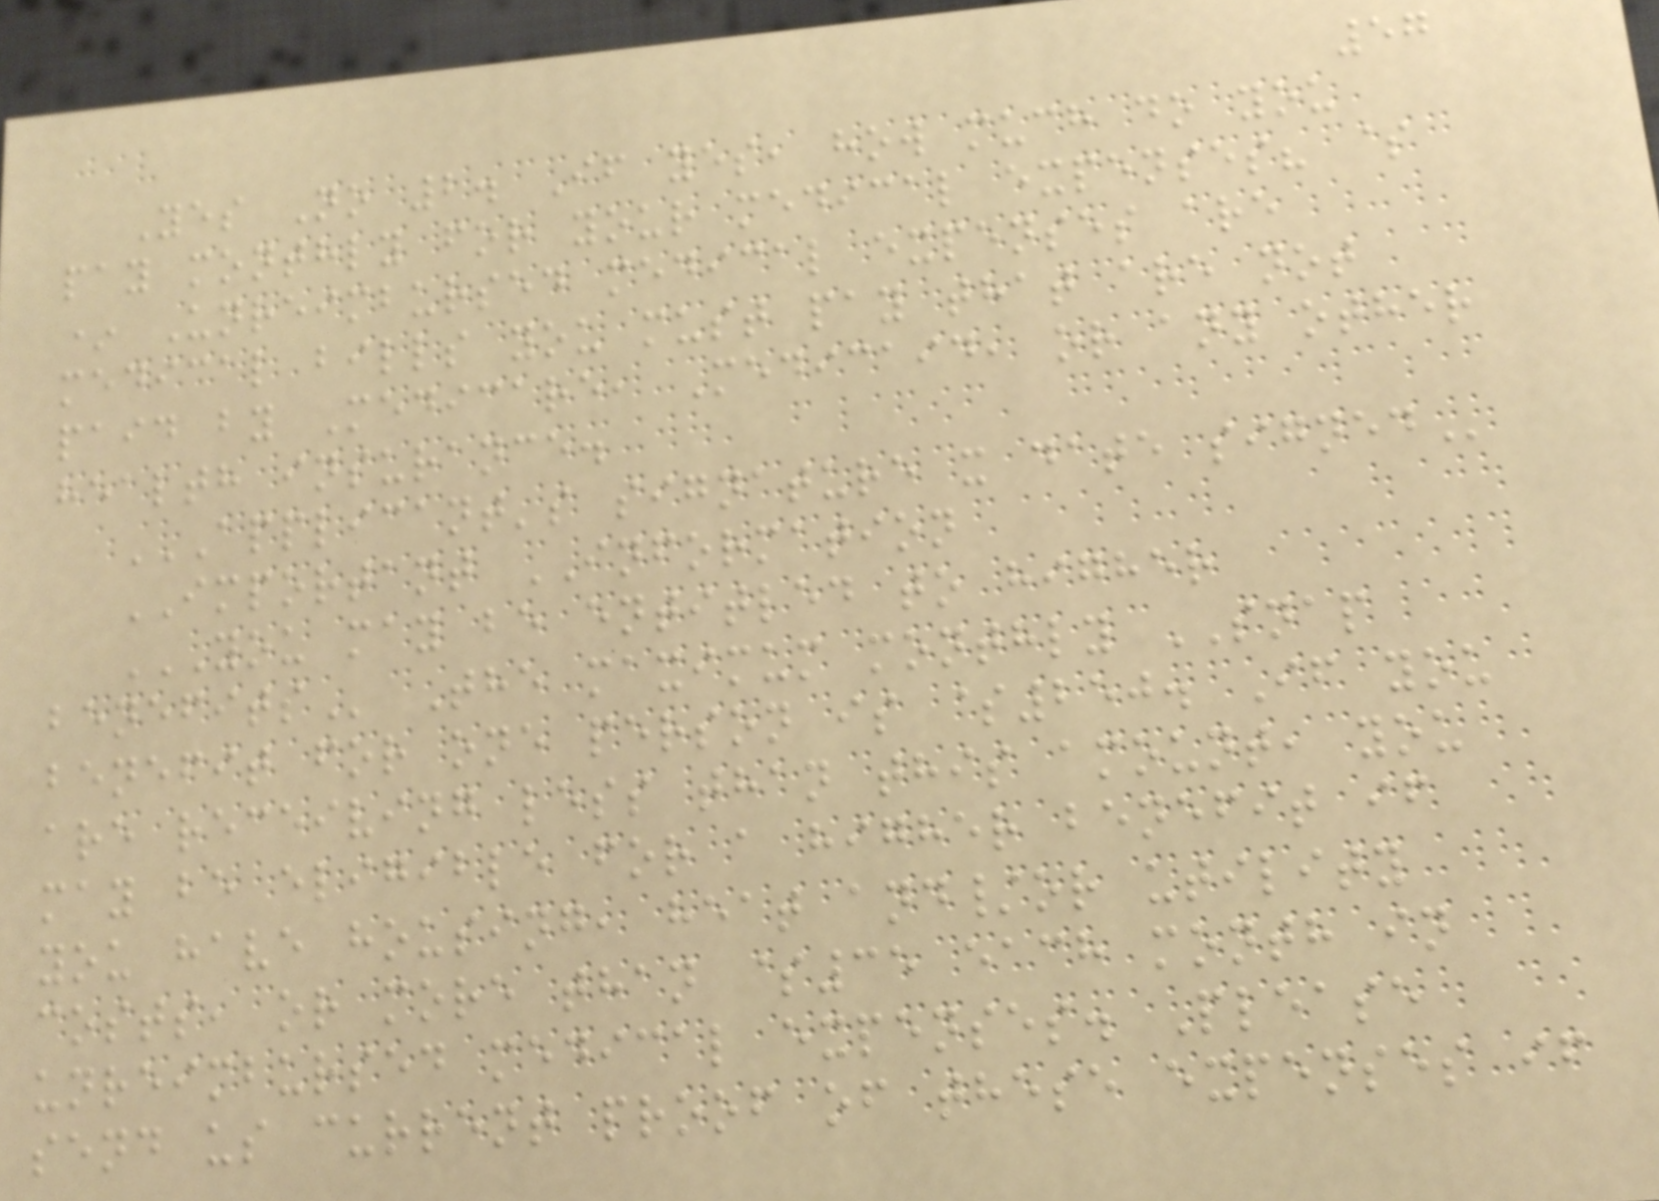57
Yes No 2. If yes, how much do you
pay monthly for your medical expenses? $
* Unreimbursed medical expenses are
medical bills you must pay that are not
paid by Medicare, Medicaid, or any other
health insurance.
APPLICANT'S SIGNATURE X DATE SIGNED
IMPORTANT INFORMATION
YOU MAY BE ENTITLED TO HIGHER
BENEFITS The maximum monthly SNAP
benefit for one person is $250. If you
are receiving less than this amount, you
may be eligible for a higher benefit if
you have housing, heat and/or utility
costs, or more than $35 each month in
unreimbursed medical expenses. Please
send us current proof of these expenses if
